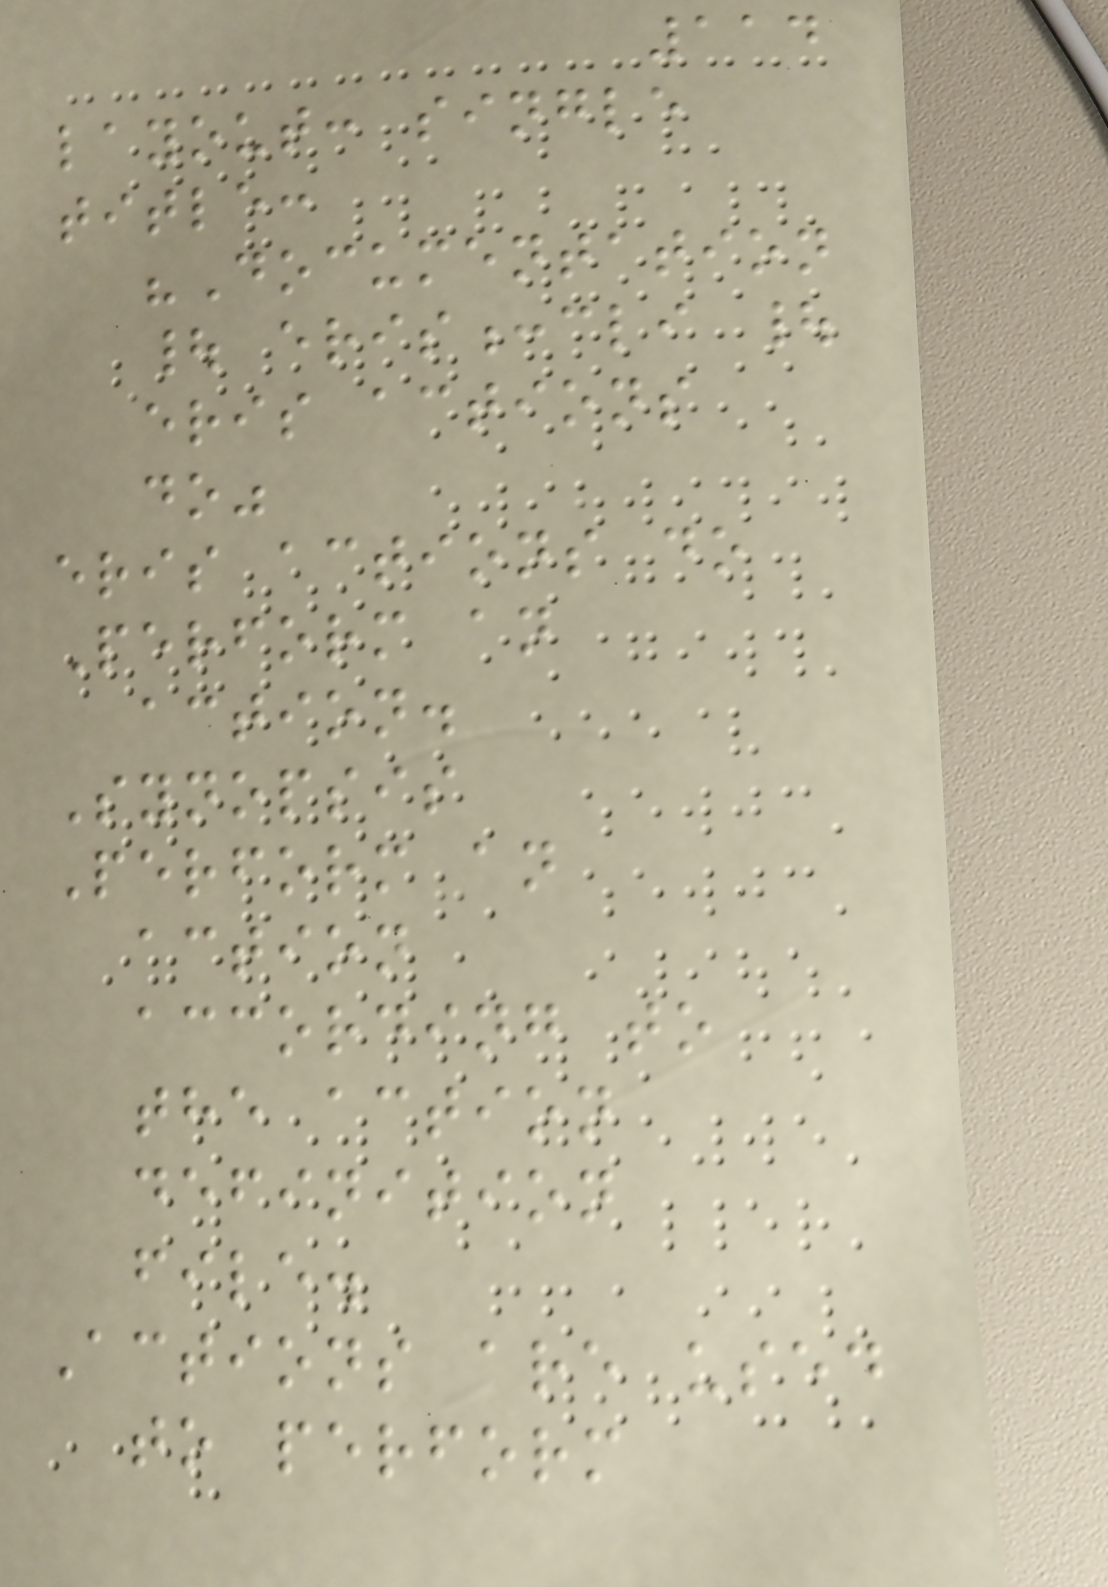114
layout: single
title:
"Documentation
| eris:cli |
eris actions
do"
eris actions do
Perform an
action.
Synopsis
Perform an
action
according to
the action
definition
file.
Actions are used
to perform
